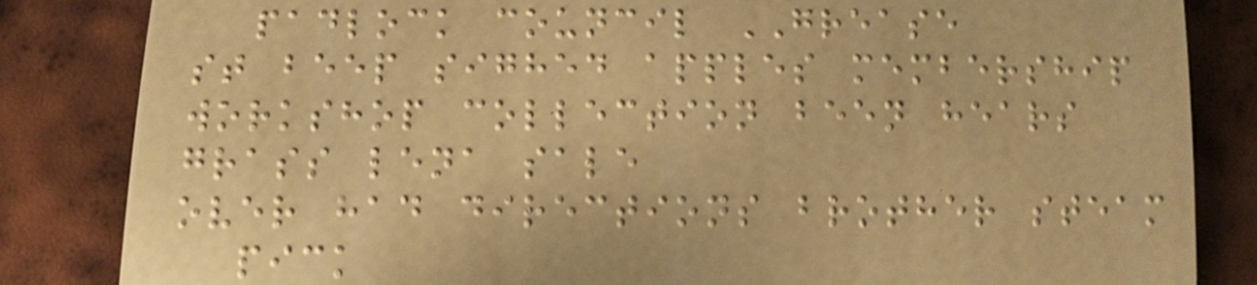padlock council GREASE
st beep sighed apples membership
workshop collection been hears
grass lena sale
over had directions brother steam
pick
